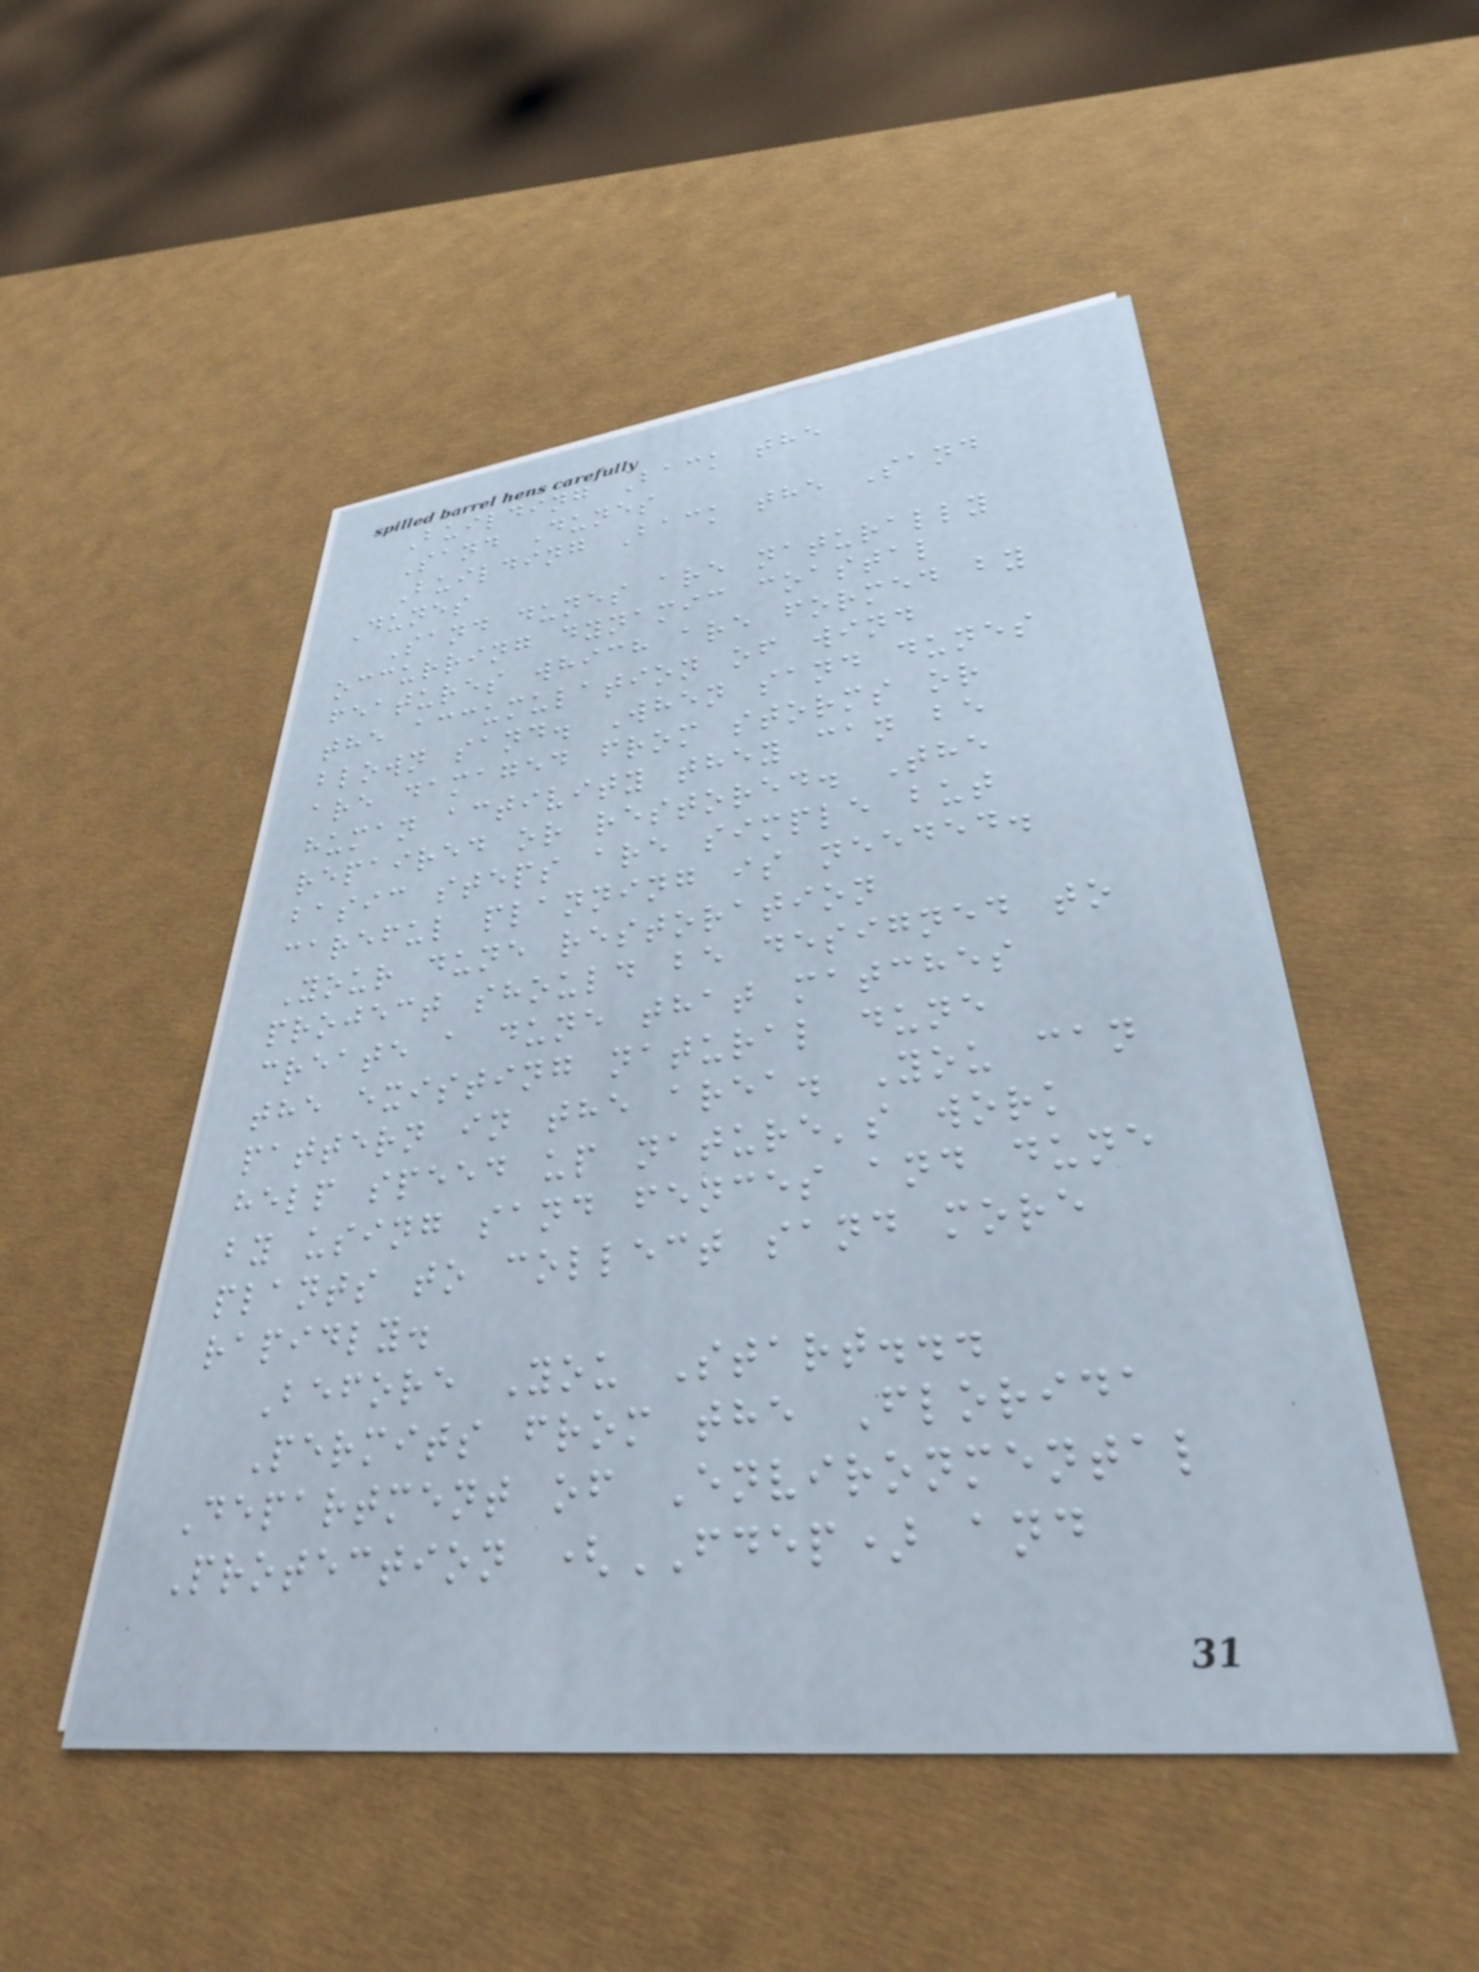Building Back the
Sand Dunes
Building Back the Sand
Dunes
Sand dunes are naturally
occurring dynamic coastal
features which are formed by
the accumulation of wind
blown sand. When sand dunes
are damaged from storms or
human activity they can be
repaired or restored. The
basic steps are simple but
careful planning is needed.
Your dune restoration
project should be designed to
create a dune that matches
the existing natural dune
pattern in the area. You can
help speed up nature's work
by using sand fences and dune
plants to collect sand more
rapidly.
Before You Start...
Permits from the Florida
Department of Environmental
Protection (FDEP) and
